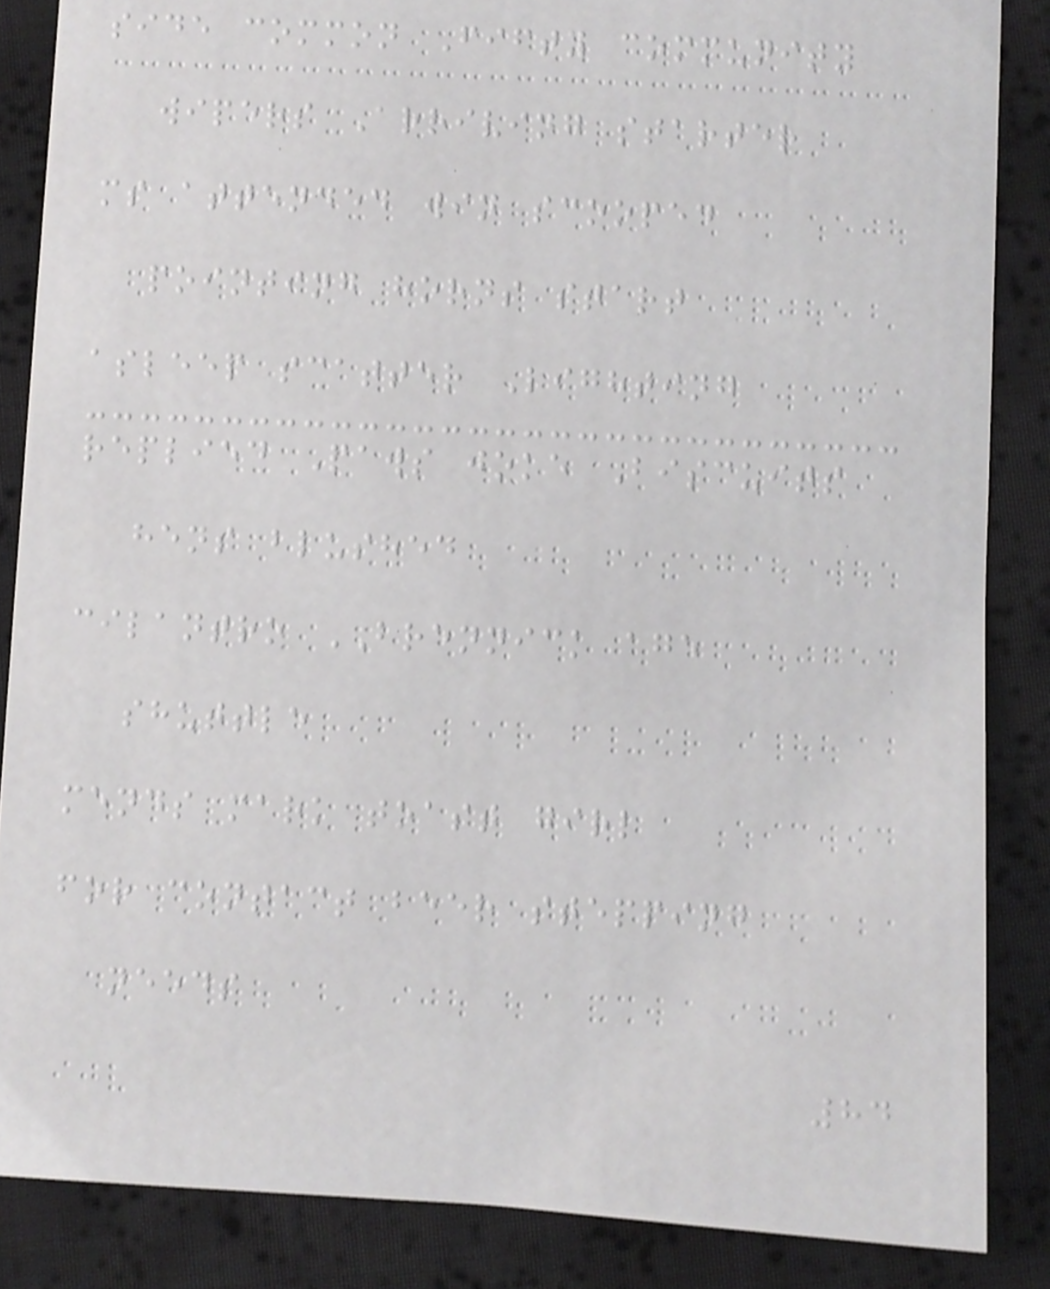side common Fifty community
wipers Arriving starter
ms attended win scooped
pointing horns start
asleep scatter Lighting
replied Paws joke Biscuits
hens blushed
cilantro BRENNICK age
shuttle
mends mark toast girl
for contact beer stepping
needs
84
